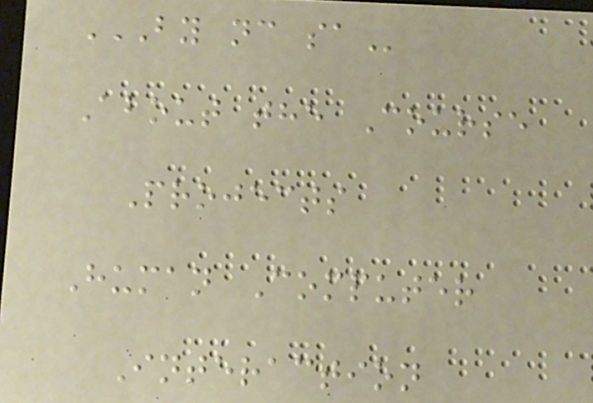BY NC SA
About the Course
Projects
Human Computer
Interaction
